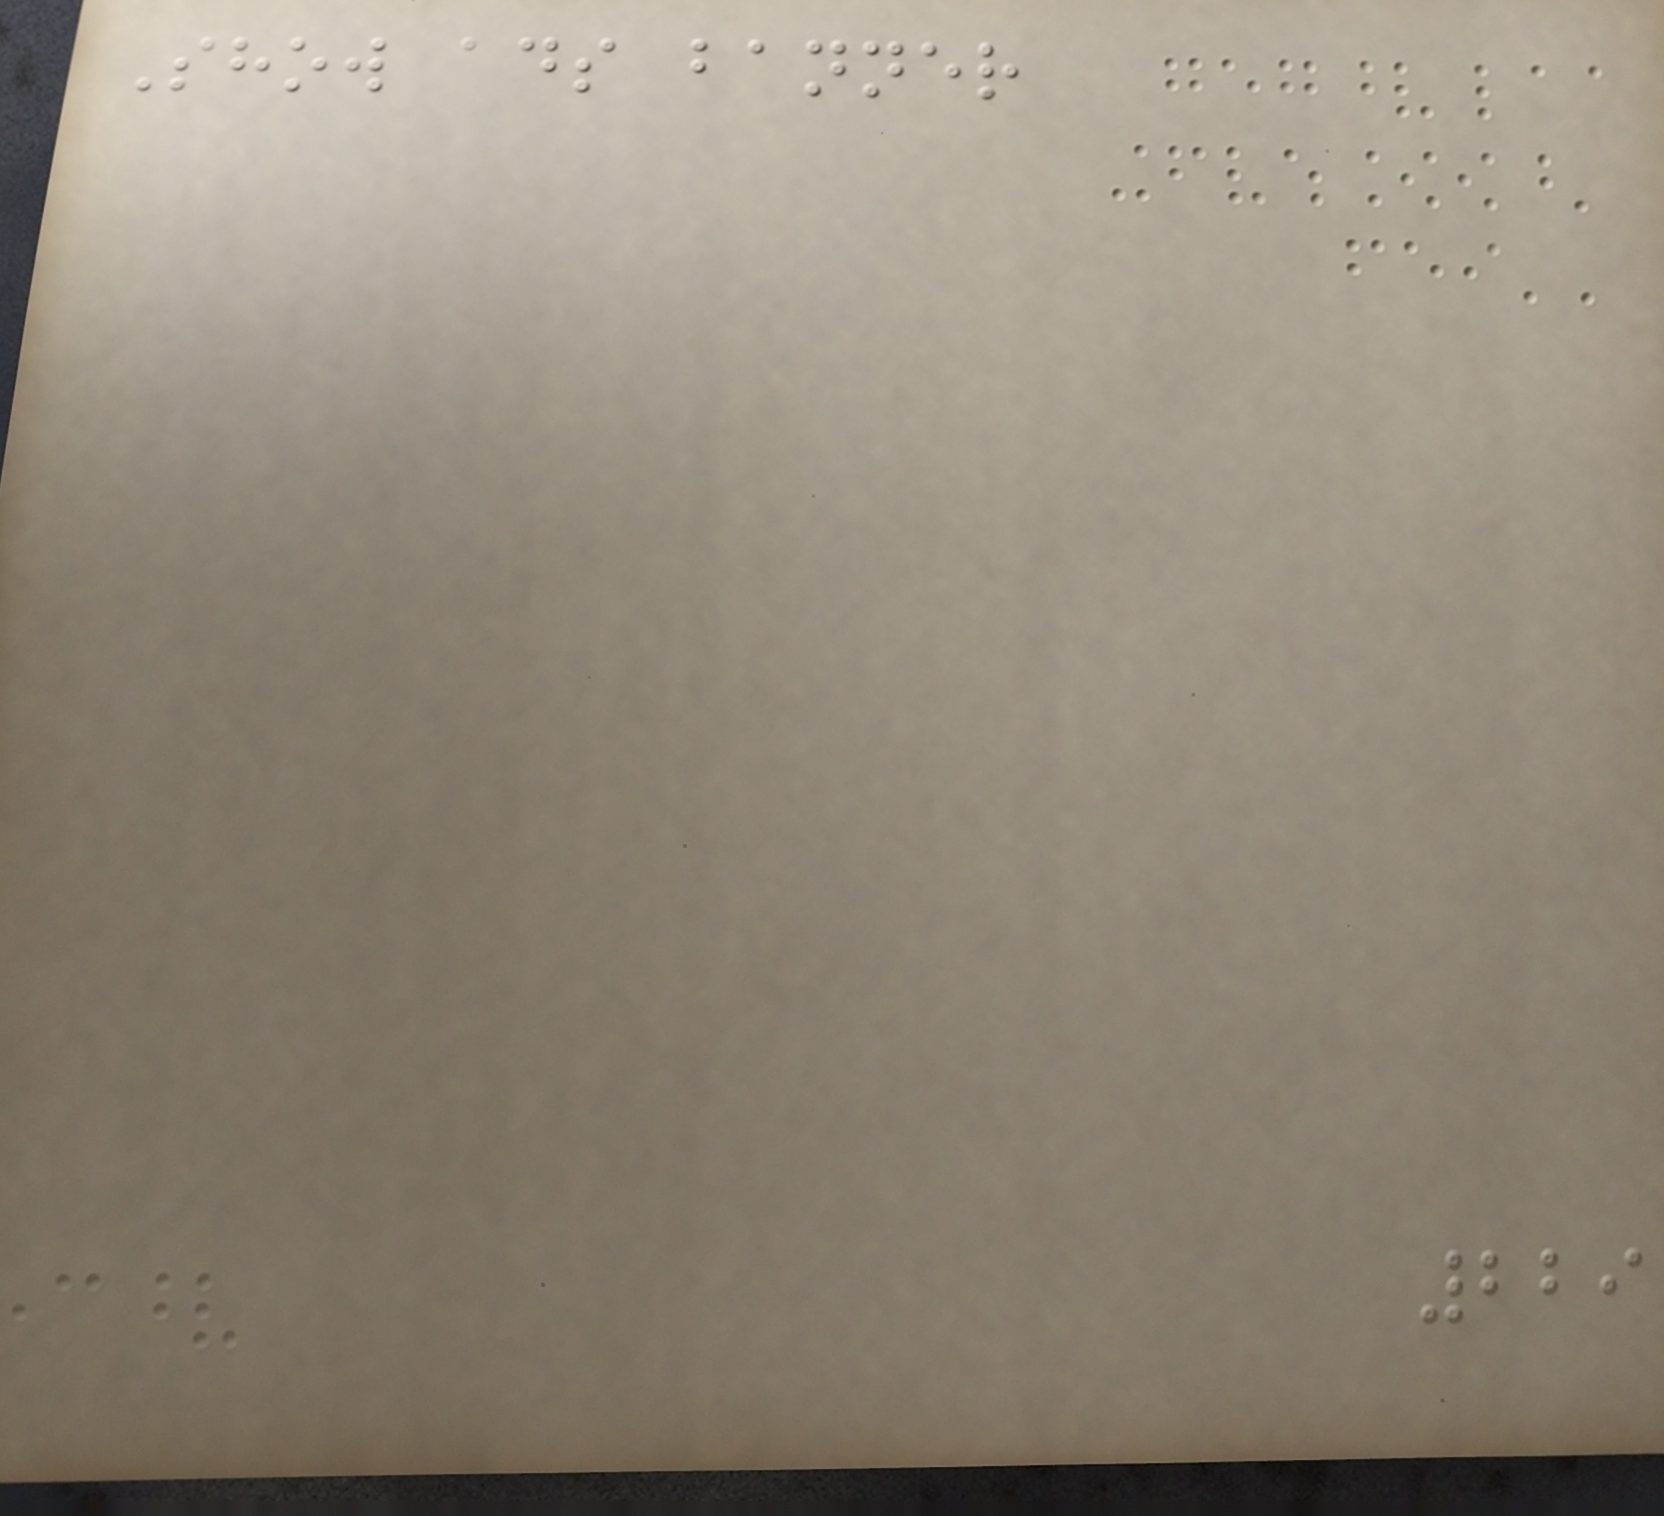Show ads banner
229
